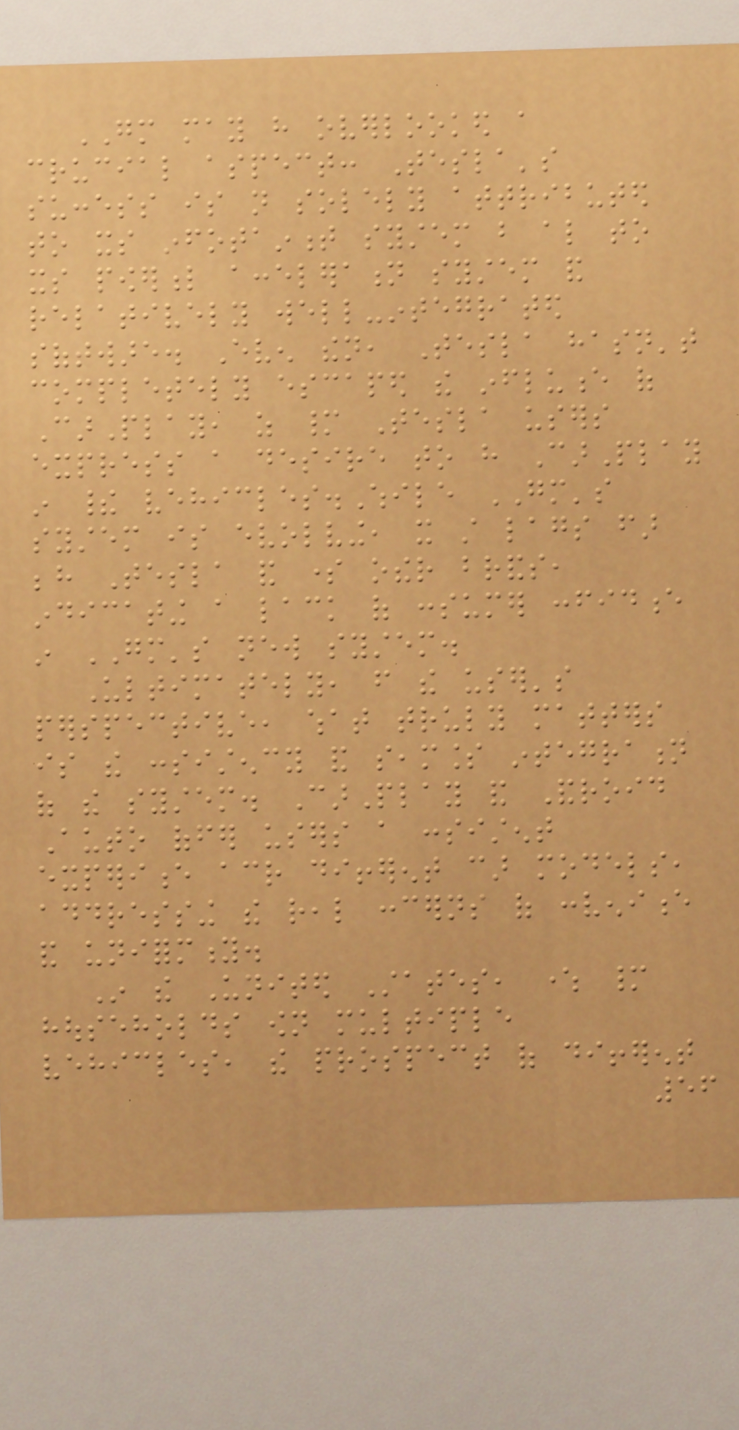GM may have overlooked a
crucial aspect: Tesla's
success is not solely attributed
to its infotainment system but also to
its powerful acceleration system and
relatively well-integrated
software. Even then, Tesla hasn't
completely escaped the influence of
CarPlay, as many Tesla users
express a desire to have CarPlay
in their vehicles.While GM's
system is evolving, it still lags far
behind Tesla and some other brands,
indicating a lack of consumer confidence
in GM's new system.
Ultimately, from the user's
perspective, what truly matters
is the consistency and seamless integration
of the system. CarPlay and Android
Auto offer users a consistent
experience across different car models,
addressing the real concerns of convenience
and uniformity.
In the United States, where many
households own multiple
vehicles, the prospect of different
56
